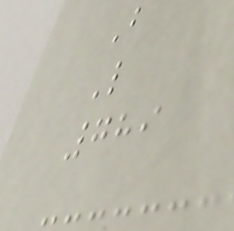B
L
789
